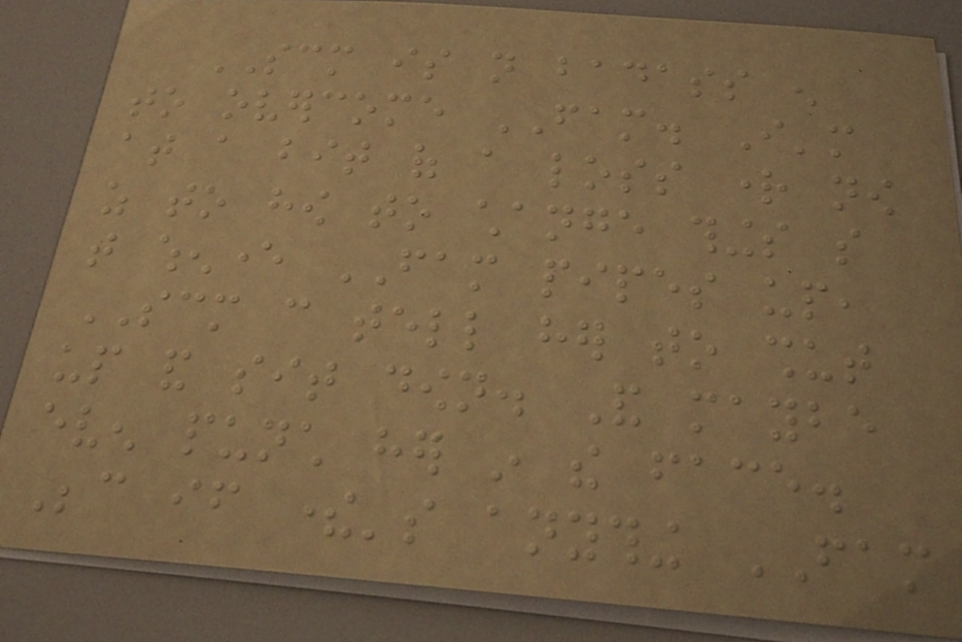SCM is not badass enough
to overcome FAM. I'm
at a bit of a loss right now
as to how to change things so
that whenever FAM pipes up,
SCM can tell her to shut
up and sit down. And maybe
even punch her in the face.
Because if there's anything FAM
